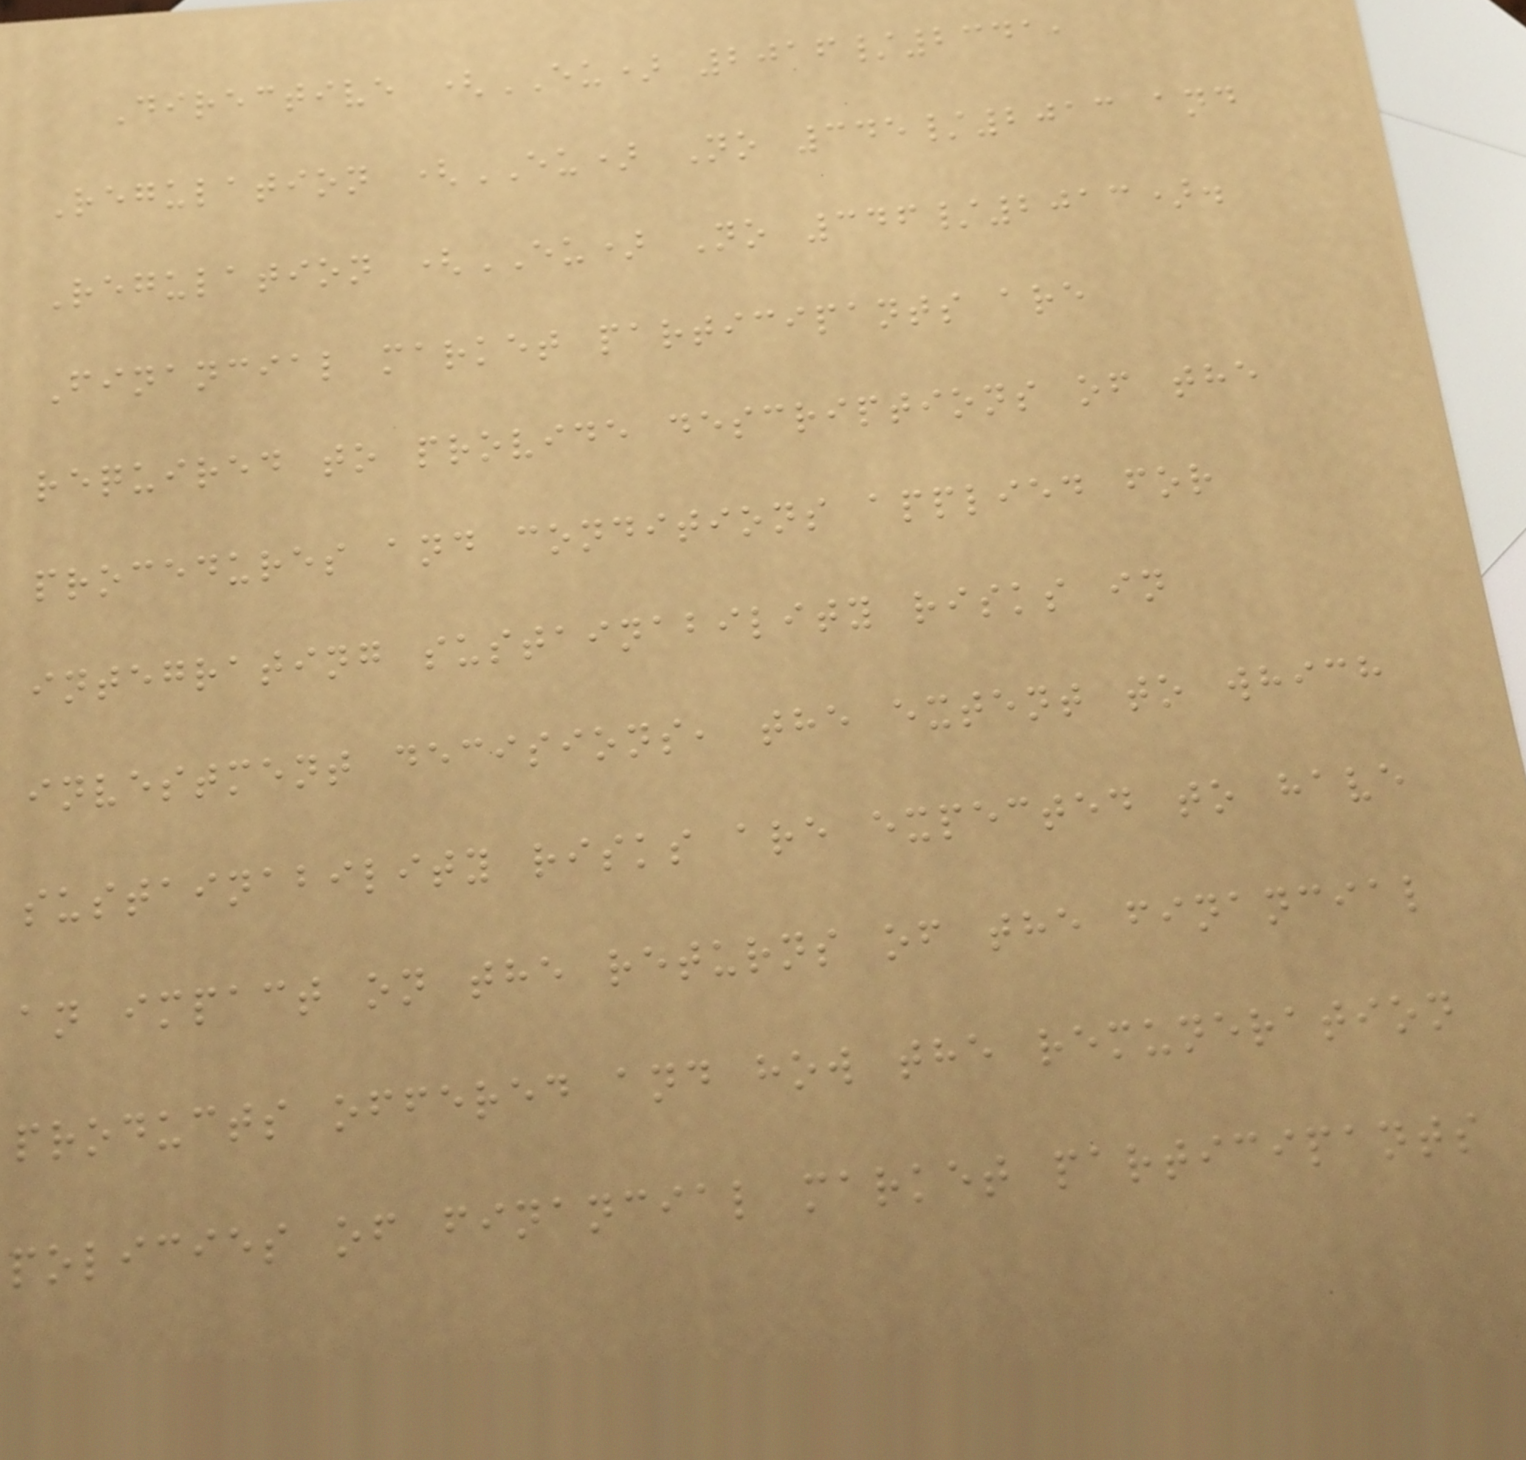Directive (EU) 2016/2341,
Regulation (EU) No 345/2013 and
Regulation (EU) No 346/2013).
Financial market participants are
required to provide descriptions of the
procedures and conditions applied for
integrating sustainability risks in
investment decisions, the extent to which
sustainability risks are expected to have
an impact on the returns of the financial
products offered and how the remuneration
policies of financial market participants
